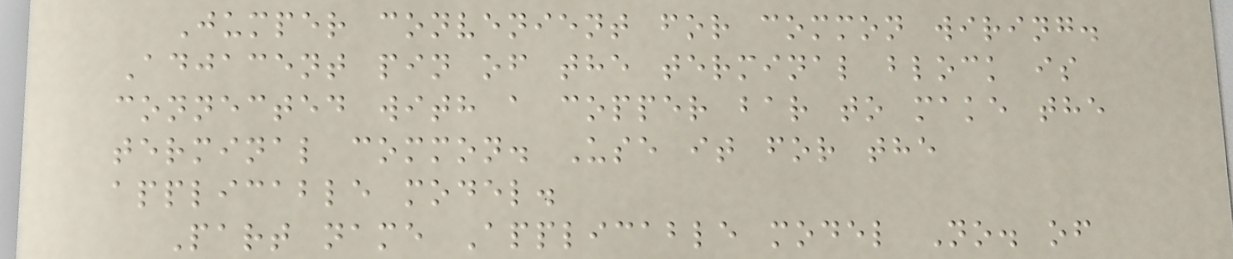Jumper convenient for common wiring.
Adjacent pin of the terminal block is
connected with a copper bar to make the
terminal common. Use it for the
applicable model.
Part name Applicable model No. of
